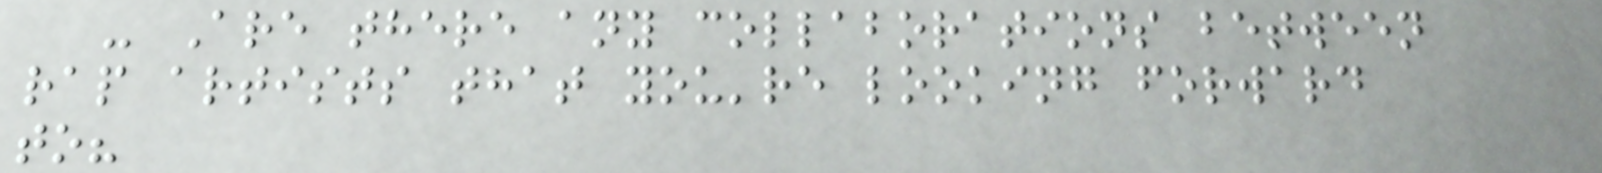- Are there any collaborations between
rap artists that you're looking forward
to?
